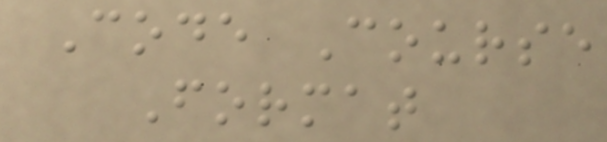Code Course
Format
